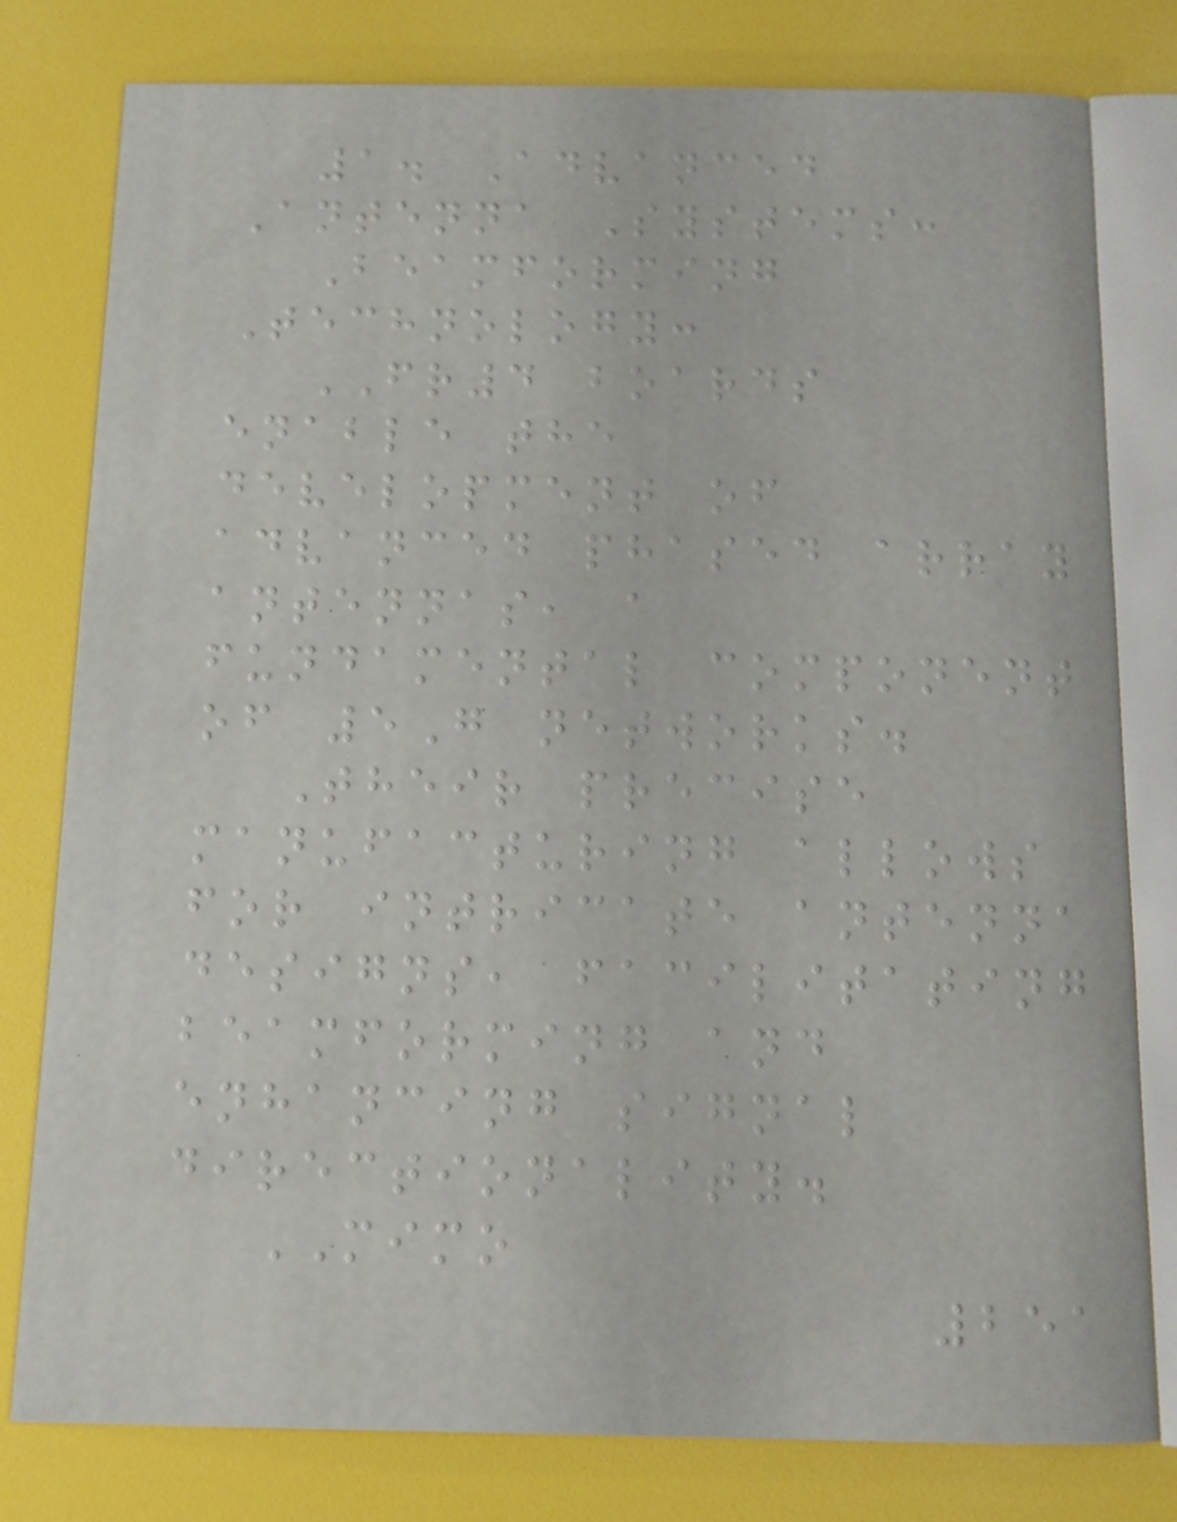1. Advanced
Antenna Systems:
Beamforming
Technology:
FR4 boards
enable the
development of
advanced phased array
antennas, a
fundamental component
of 5G networks.
Their precise
manufacturing allows
for intricate antenna
designs, facilitating
beamforming and
enhancing signal
directionality.
MIMO
251
